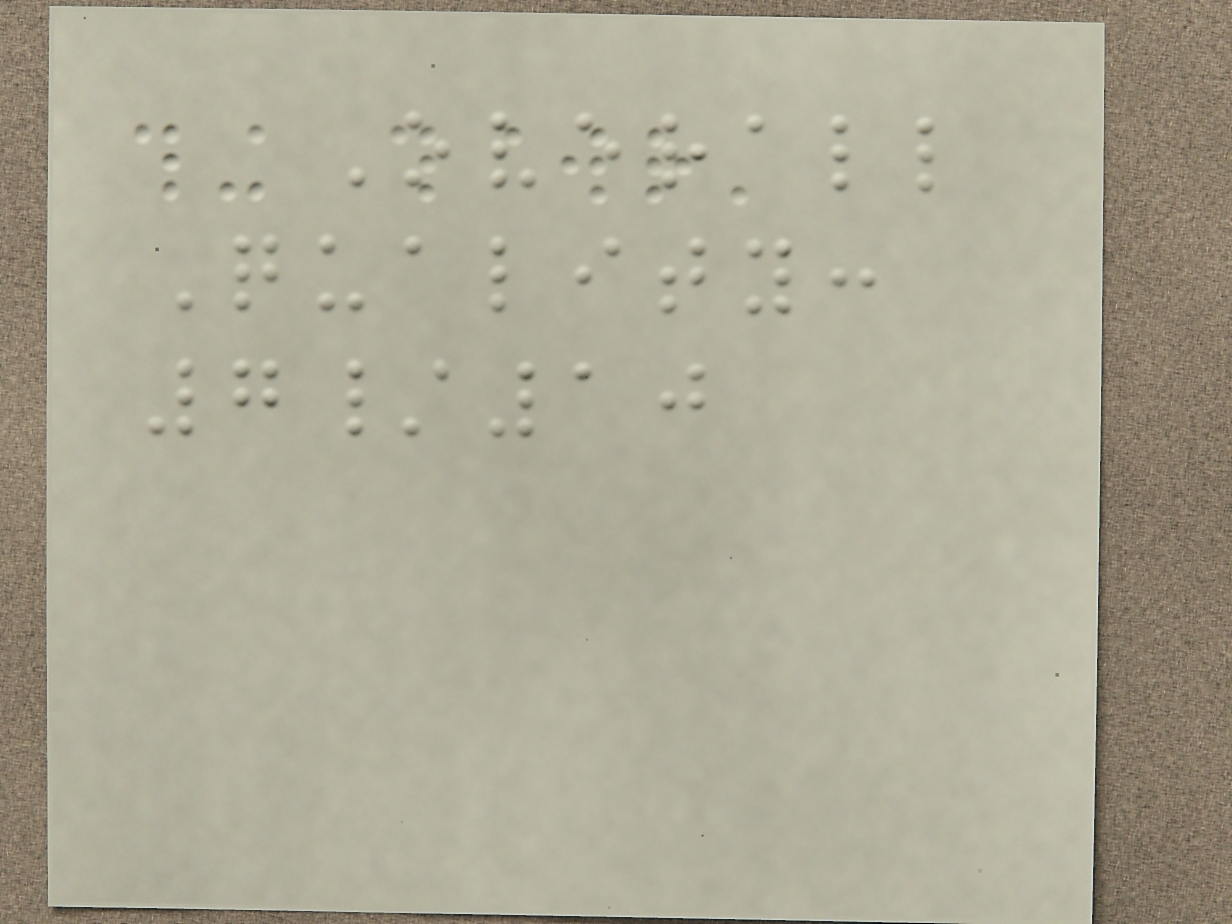Overall
Quality:
7/10
